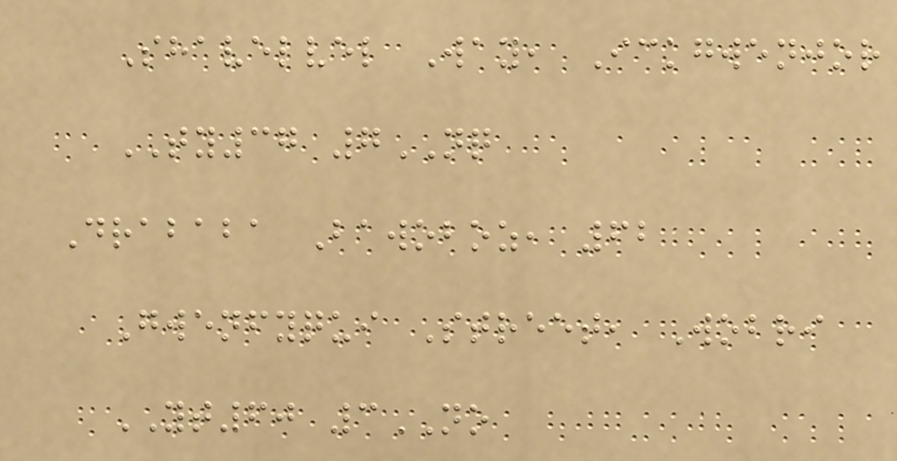Shavelvel Way, Ickgwenjor
TY37 7NQ
Drababa Bawoboz, 62
Gwenfyqui Street, Wobri
YT60 3NO
